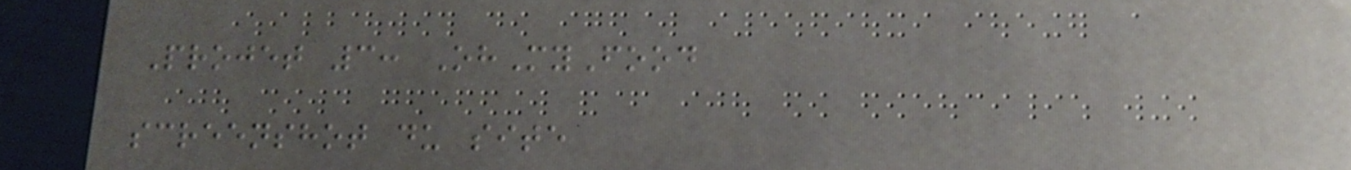Projet 3: OhMyFood
screenshot du site
